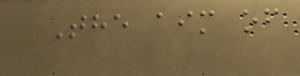The aim of
